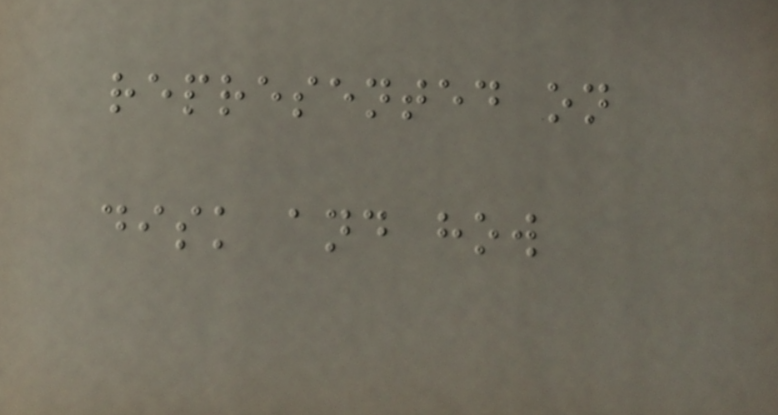represented on
disk and how
